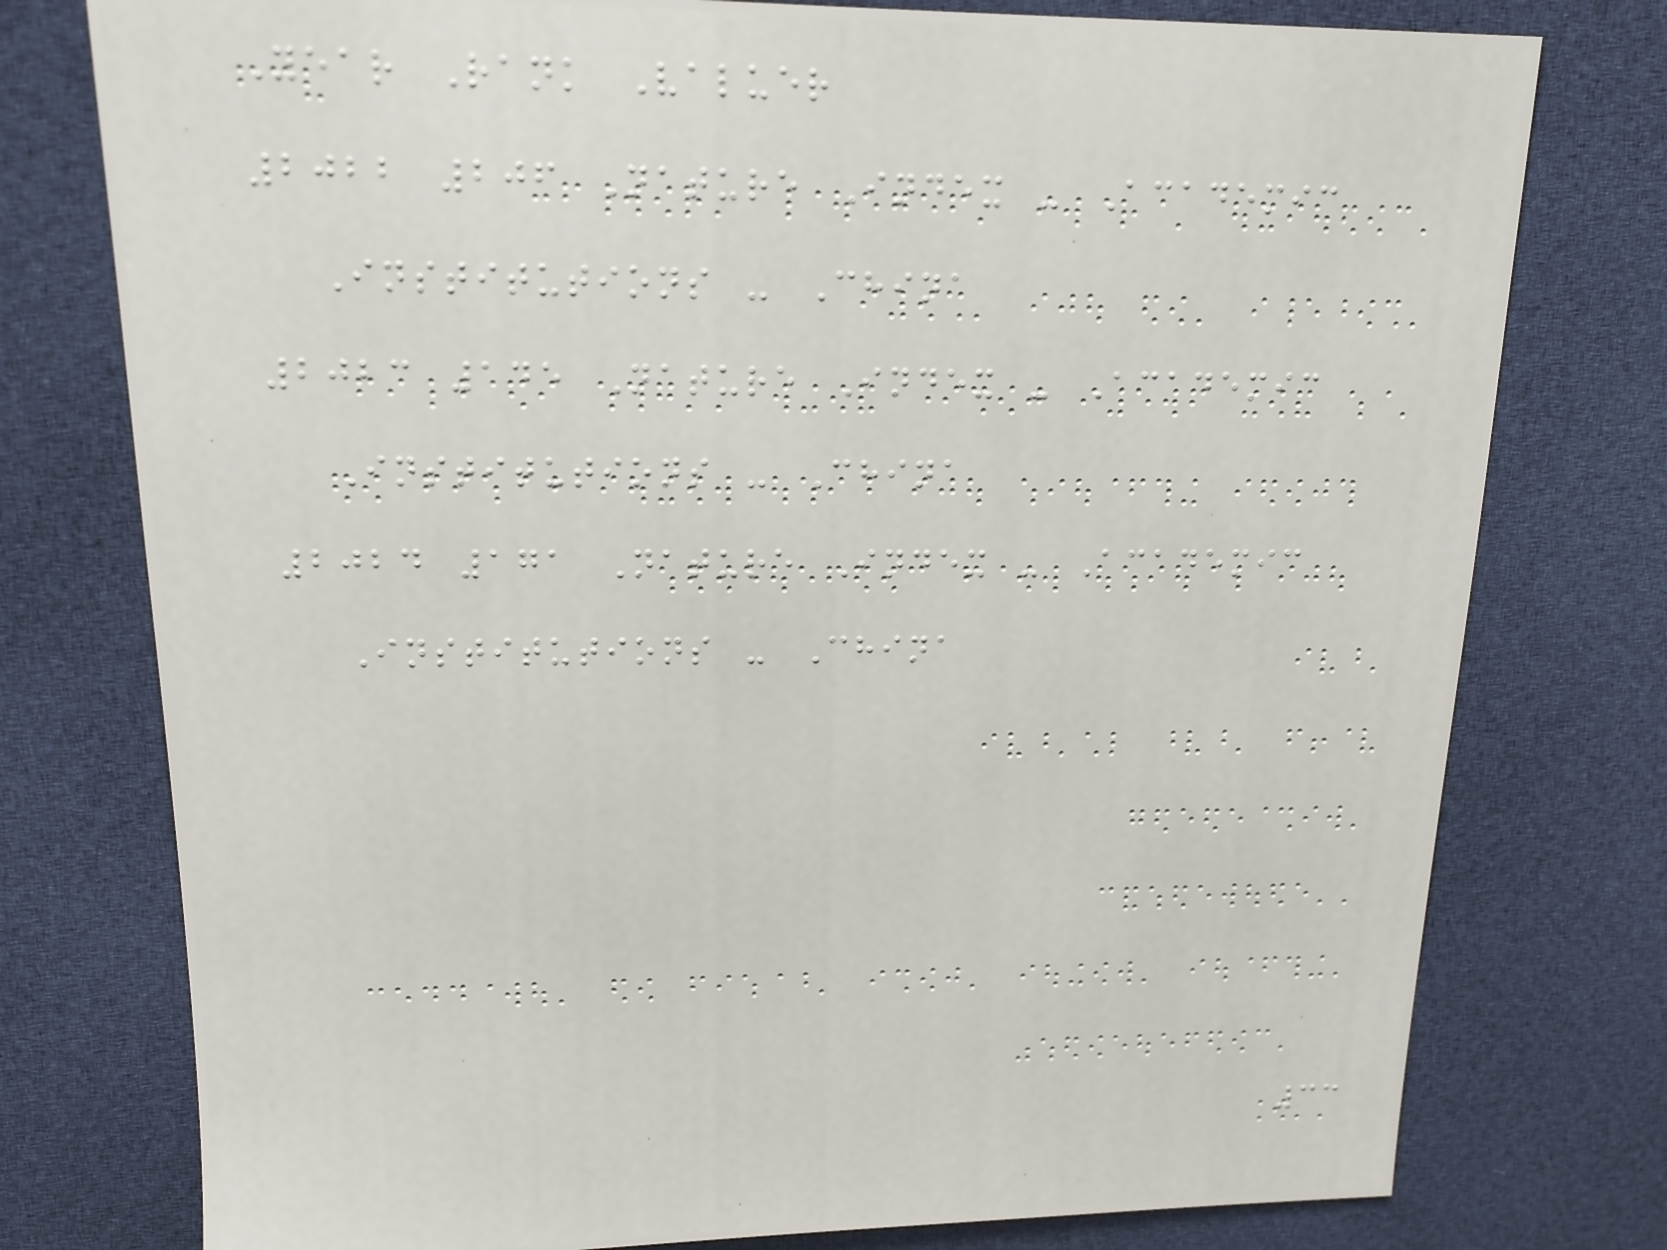Year Rank Valuer
2022 206 Nature Index - Academic
Institutions - China
2023 145 Nature Index - Academic
Institutions - China
2024 171 Nature Index - Academic
Institutions - China
33
